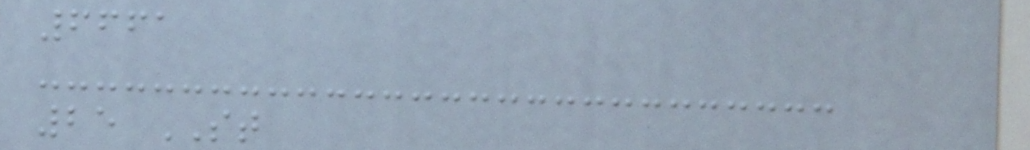6661
25 ST
